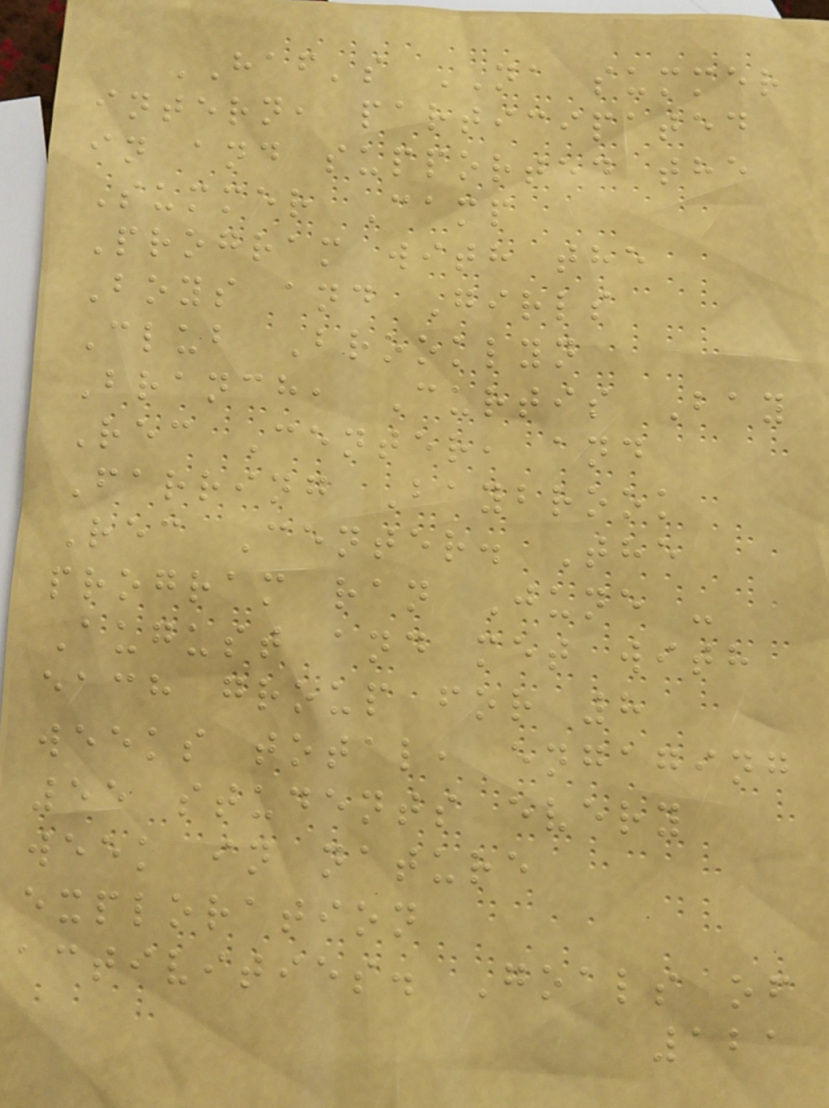HAF's NA summer
intern, participated
in and supported the
Summer Camp
Program with the
Boys and Girls
Club Brooklyn
Branch, Curtis Bay
Rec Center, and
Farring Baybrook
Rec Center. The
program ran June -
August and met with
each group for 8
weeks total, engaging
55 students every
week in nature
exploration
activities. Goals of
121
